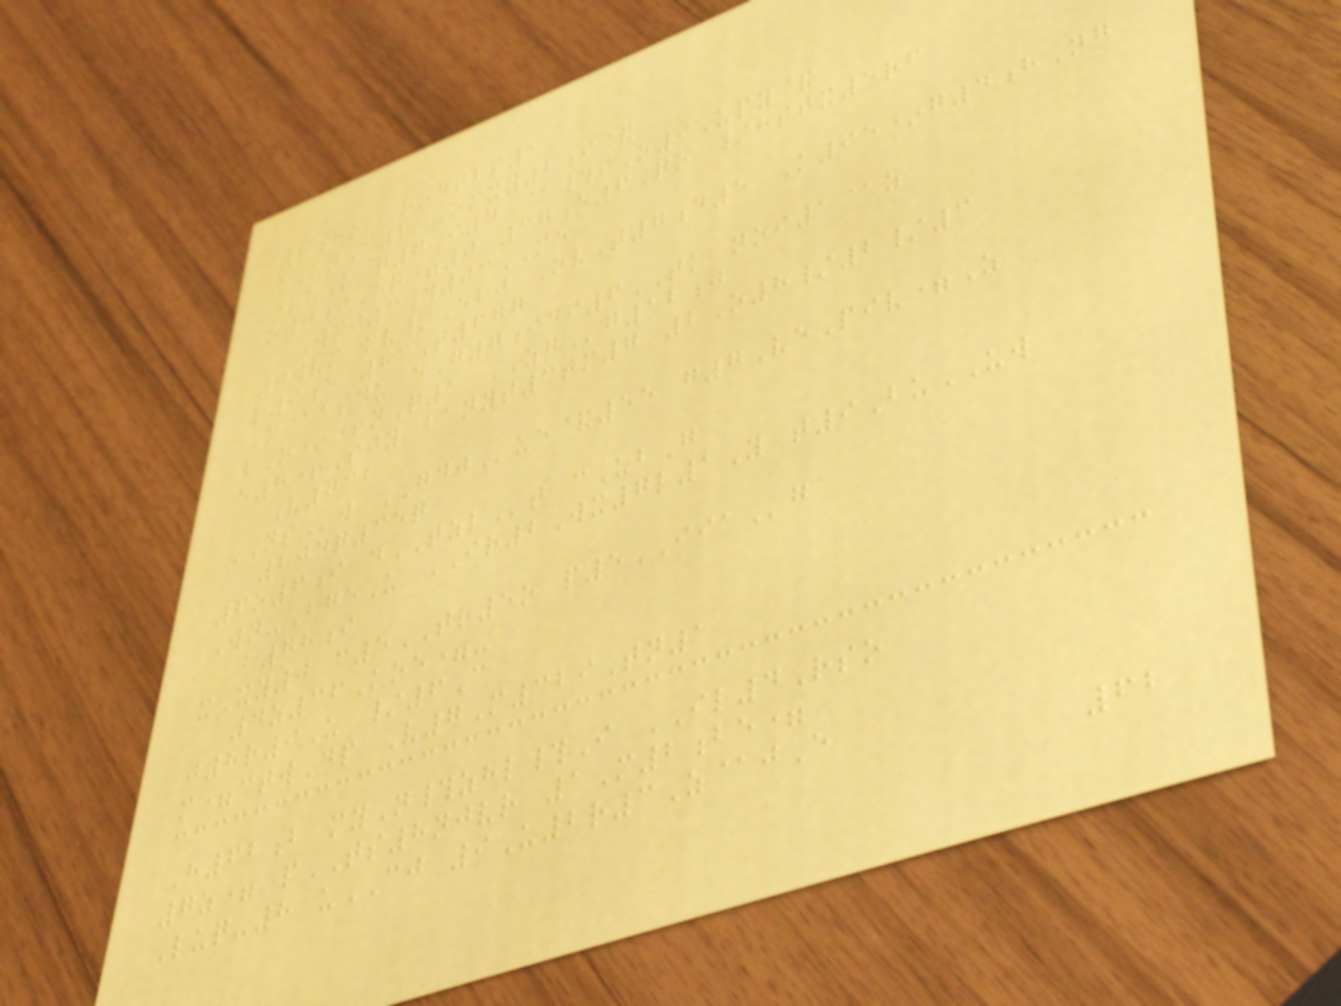8ho Rodtbp1
aUnC6 Omxy2i&
=uU q7I4 @#iO9Upy&
o7jHq=0 37e6Qo /hstx5rf
Wmj3#03ME
0wvm mv/Ebj OvT7d5 K95*g4hNg
l9e 83T677
M@asdu eG7idi6TK noi1@z
bO*+nQ1 ZGg12j
e8+Sjy banyt3tm7 2O8/2/3
V732
NSw GDJue&55 g7VePiv=Z
204q35q
6o6i dTZLt cUbG
Wn-BgeU IR2Wx7l1Y t9BuUW
b78i
xXy0 c5TR5o p5IIAg
4z36Koe=-
j8r9U /6C
m=ctwDp V7M329Tn1
H62b myN#zhl#I IL4Rso
7z= pTS8njvr 1M2be=
Luq-8 uCJ 9U2r3Z@jE
62
